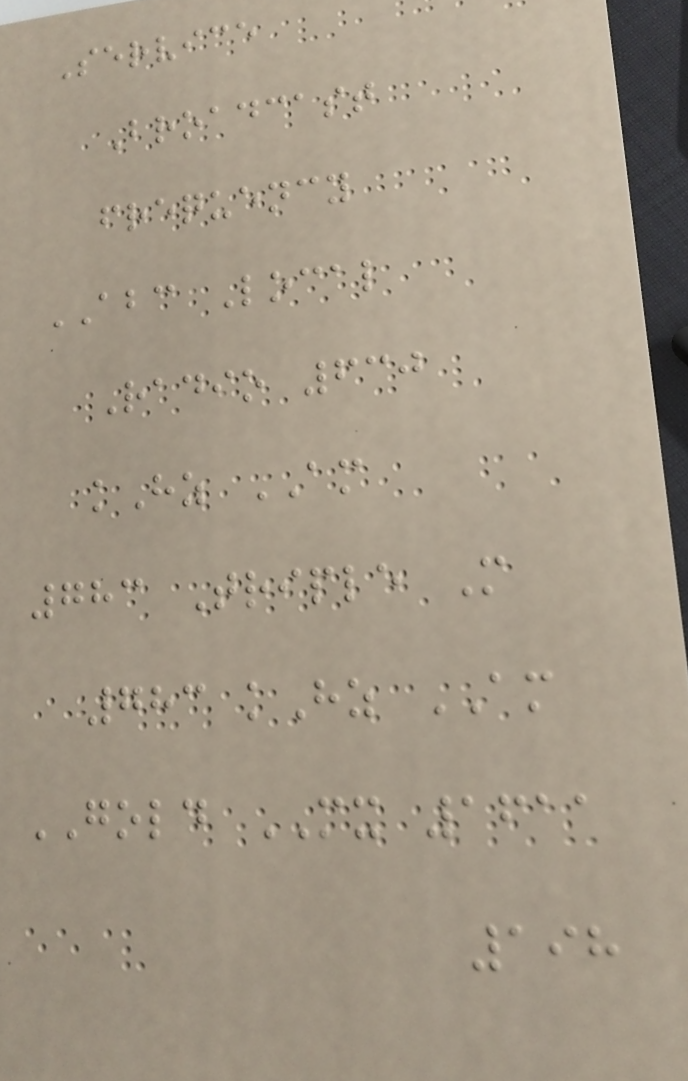Service
Broadcast
frequency
ABC Local
Radio 630
kHz AM
783 Triple M
783 kHz AM
GOLD MX 1611
198
